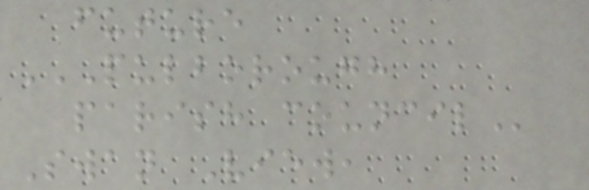future
PULBOROUGH
PARISH COUNCIL
Swan View,
